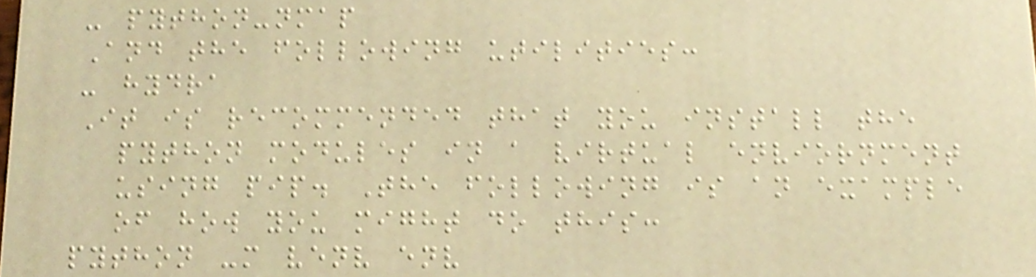- python-nmap
And the following utilities:
- hydra
It is recommended that you install the
python modules in a virtual enviornment
using pip. The following is an example
of how you might do this:
python -m venv env
